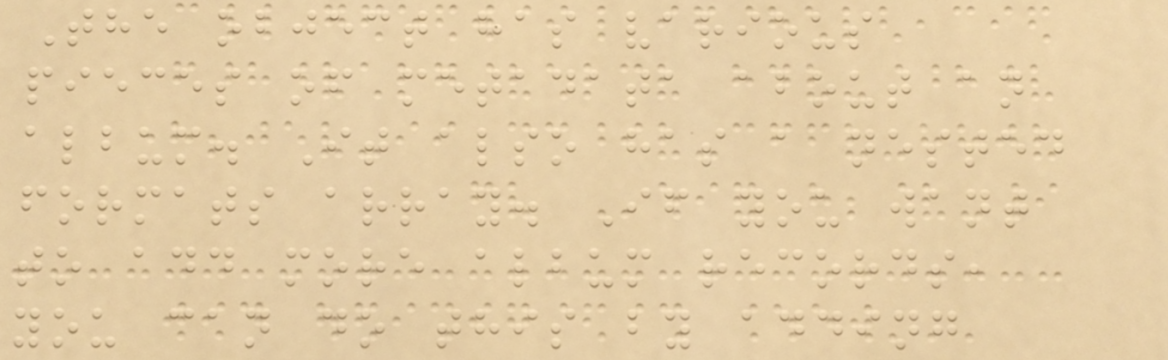The object has various
pieces of metadata about an
album. It also has a nested
formats array. If you want
to add more album records,
you can do this by adding
